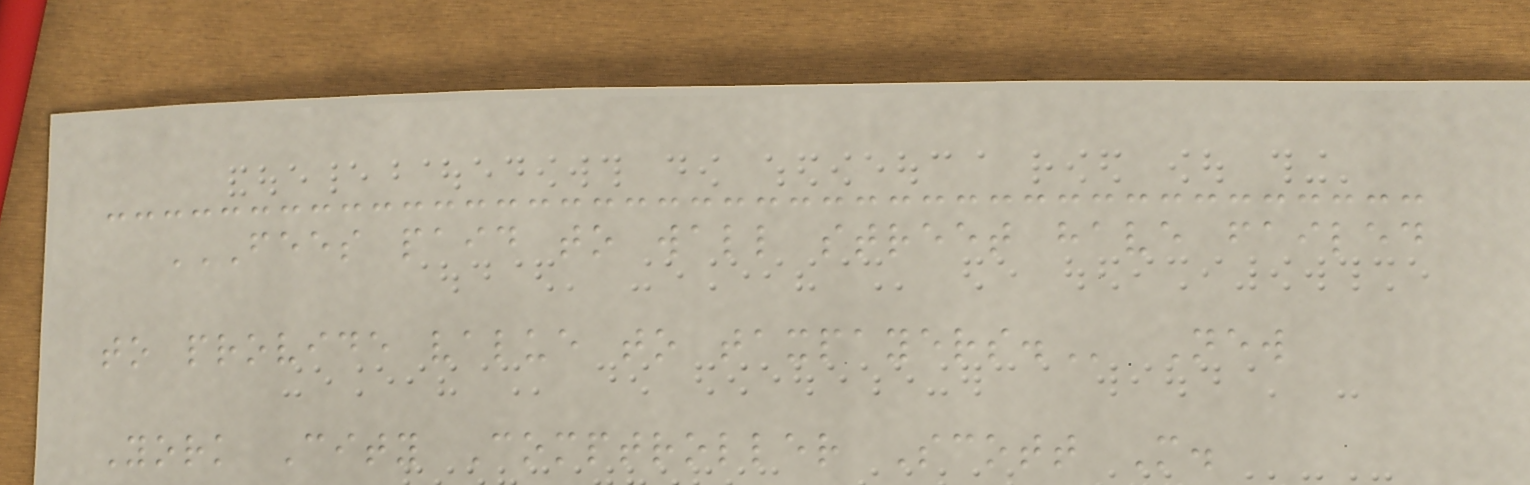FEES PAID TO WALL STREET HAVE FAILED
TO PROVIDE VALUE TO TAXPAYERS. New
York City Comptroller Scott M.
